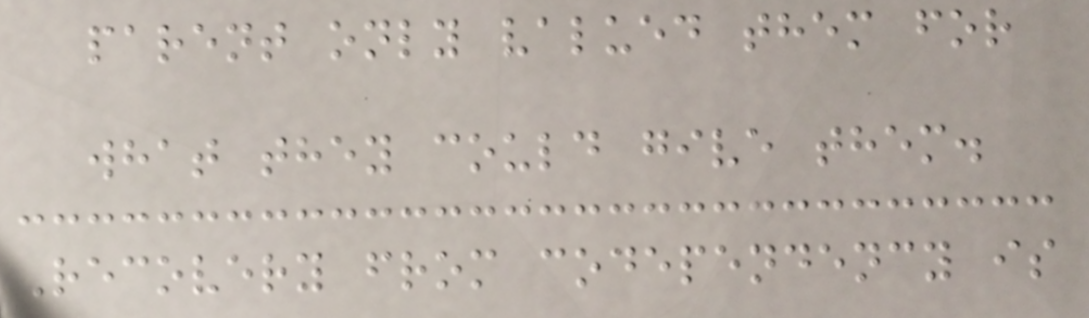parent only valued them for
what they could give them.
Recovery from codependency is
